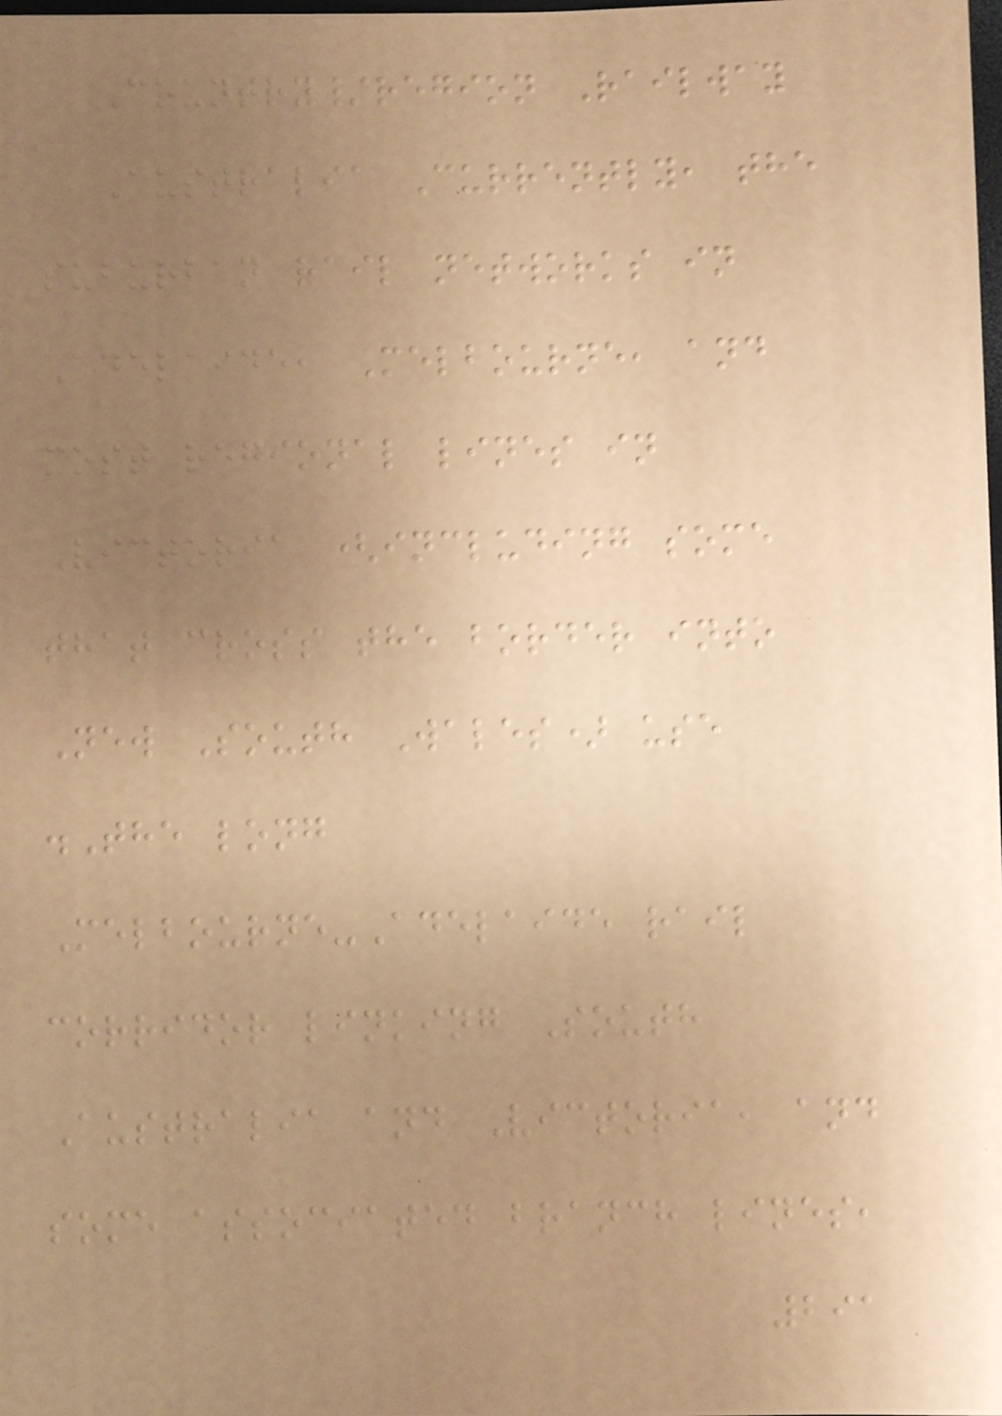Country/region Railway
Australia Currently, the
suburban rail networks in
Adelaide, Melbourne, and
most regional lines in
Victoria (including some
that cross the border into
New South Wales) use
.The long
Melbourne-Adelaide rail
corridor linking South
Australia and Victoria, and
some associated branch lines,
291
